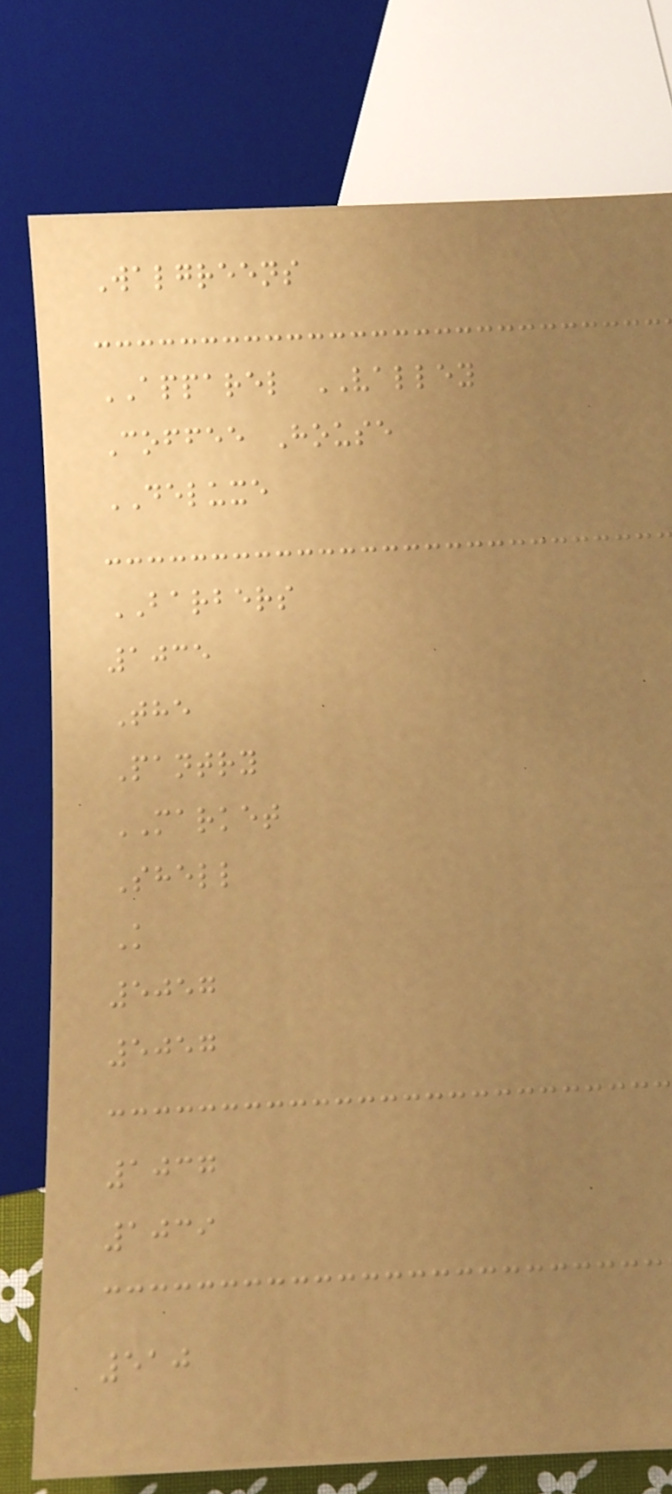Walgreens
APPAREL VALLEY
Coffee House
DELUXE
BARBERS
1035
The
Pantry
MARKET
Shell
K
5057
5057
1037
1039
510
